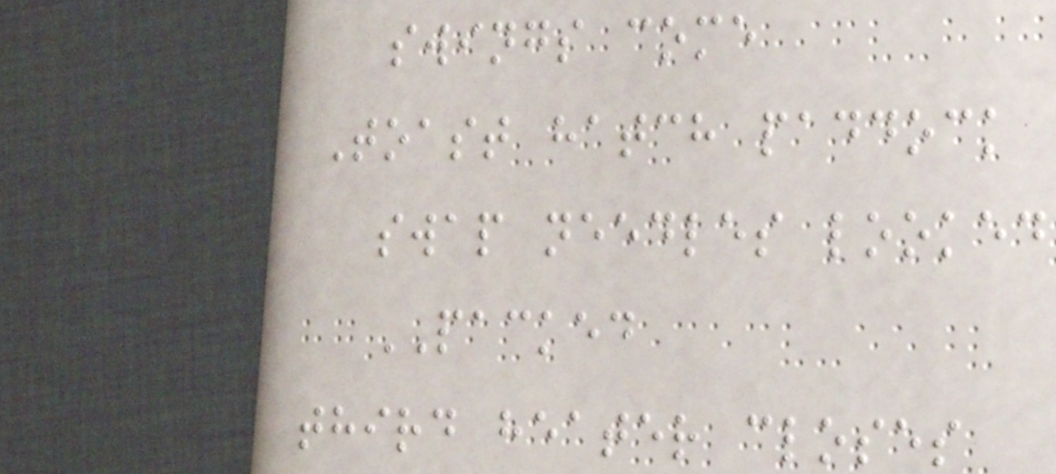swings come
Toast hatch paddock
swap needles looked
PACKED
third heater closes
